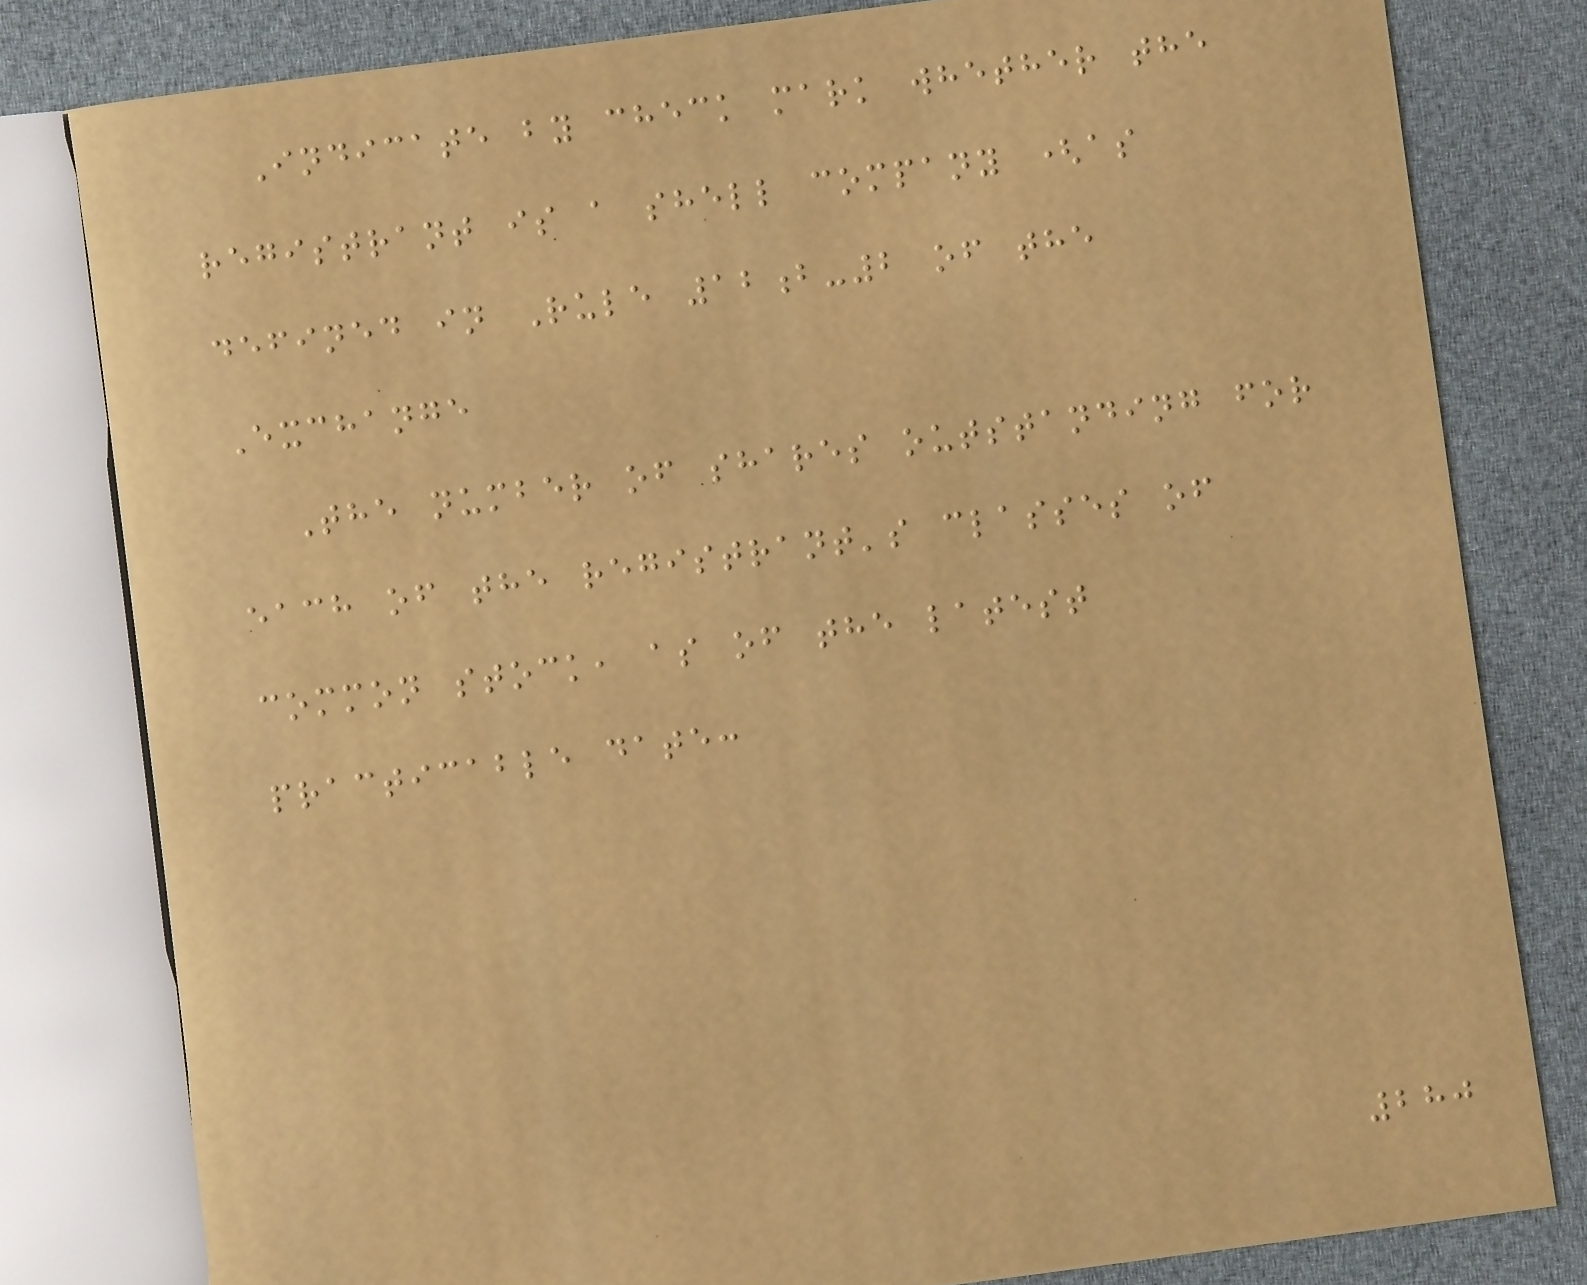Indicate by check mark whether the
registrant is a shell company (as
defined in Rule 12b-2 of the
Exchange
The number of shares outstanding for
each of the registrant's classes of
common stock, as of the latest
practicable date:
280
